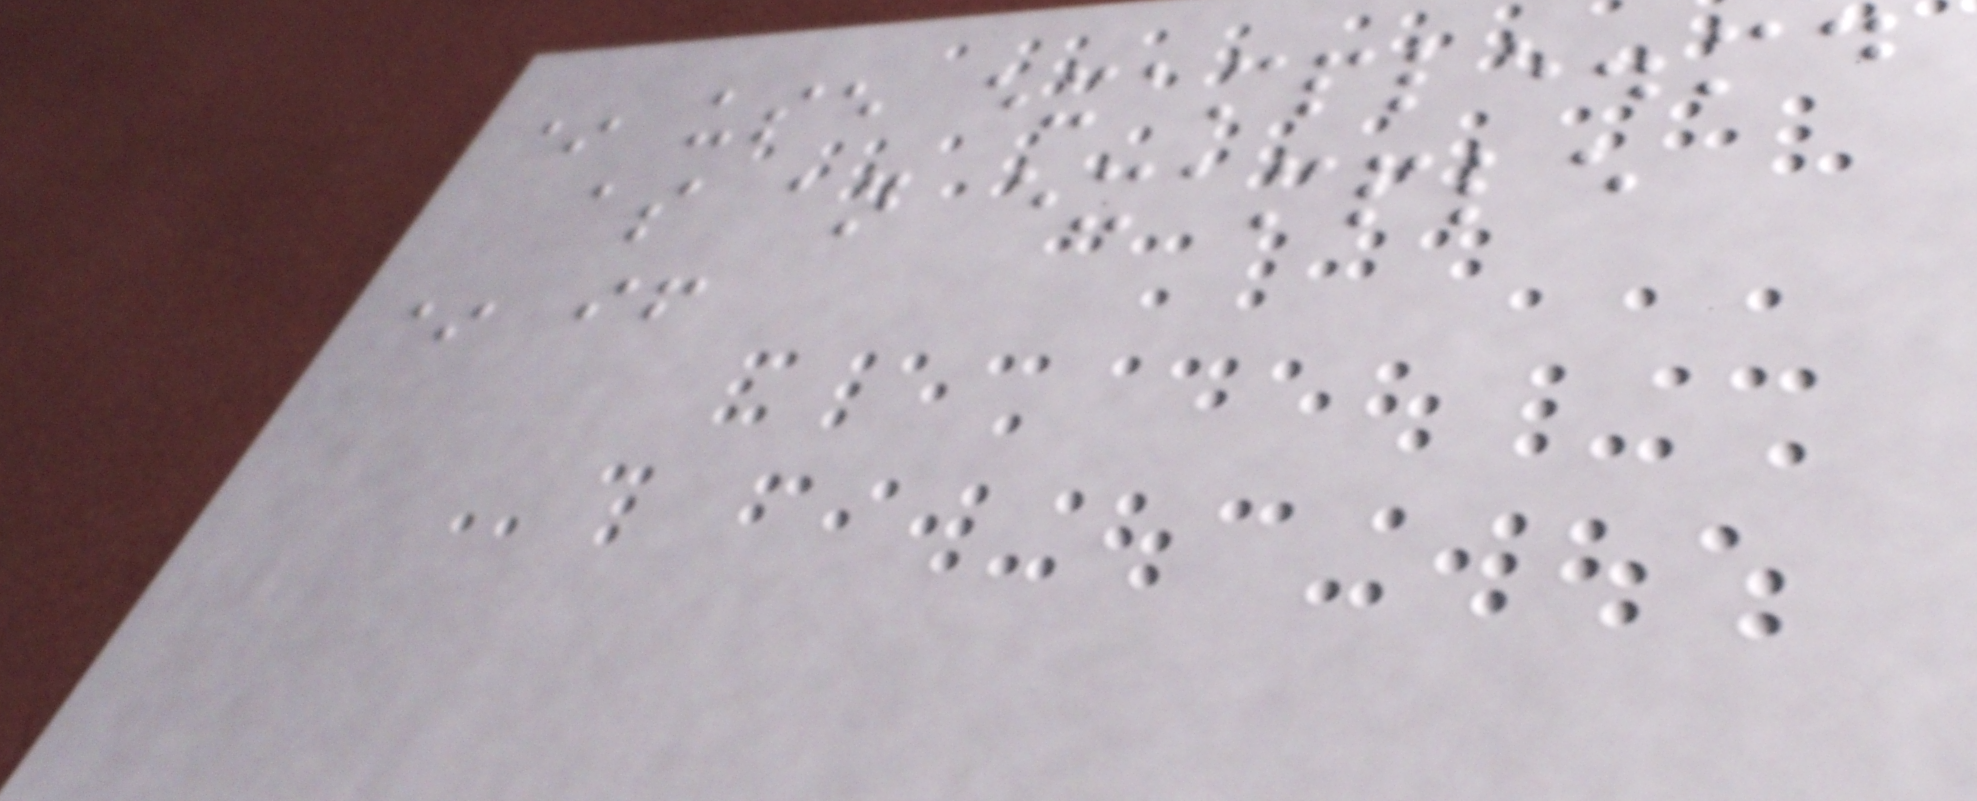* use example.md
as an example
* if
